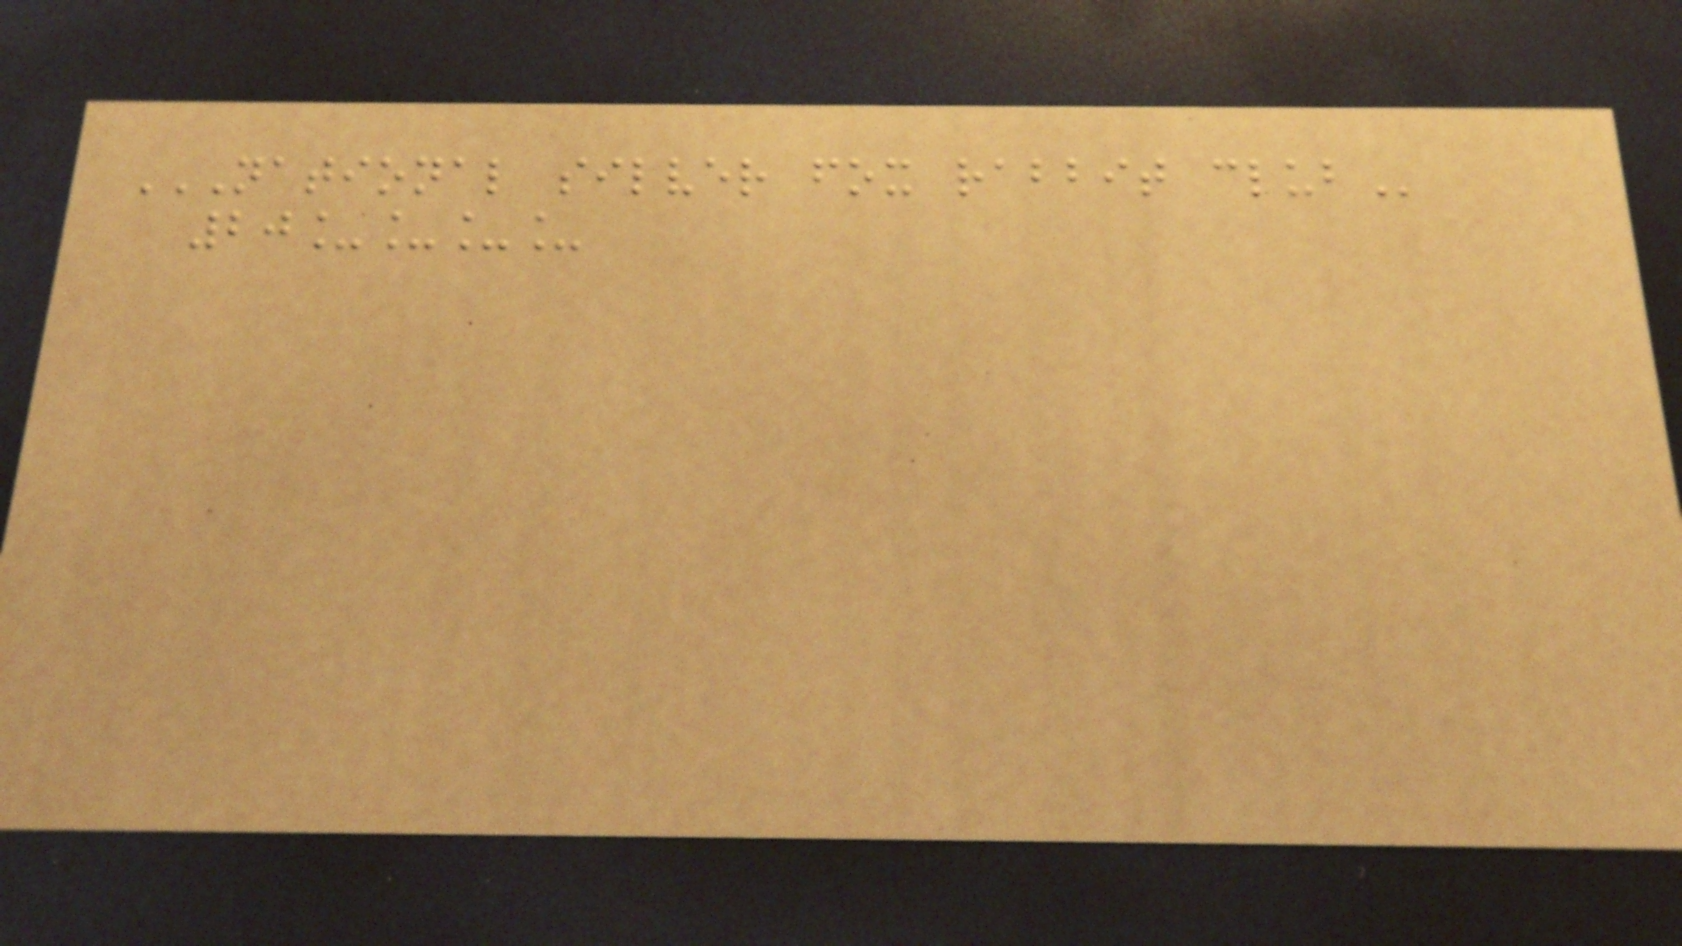NATIONAL SILVER FOX RABBIT CLUB
20____
